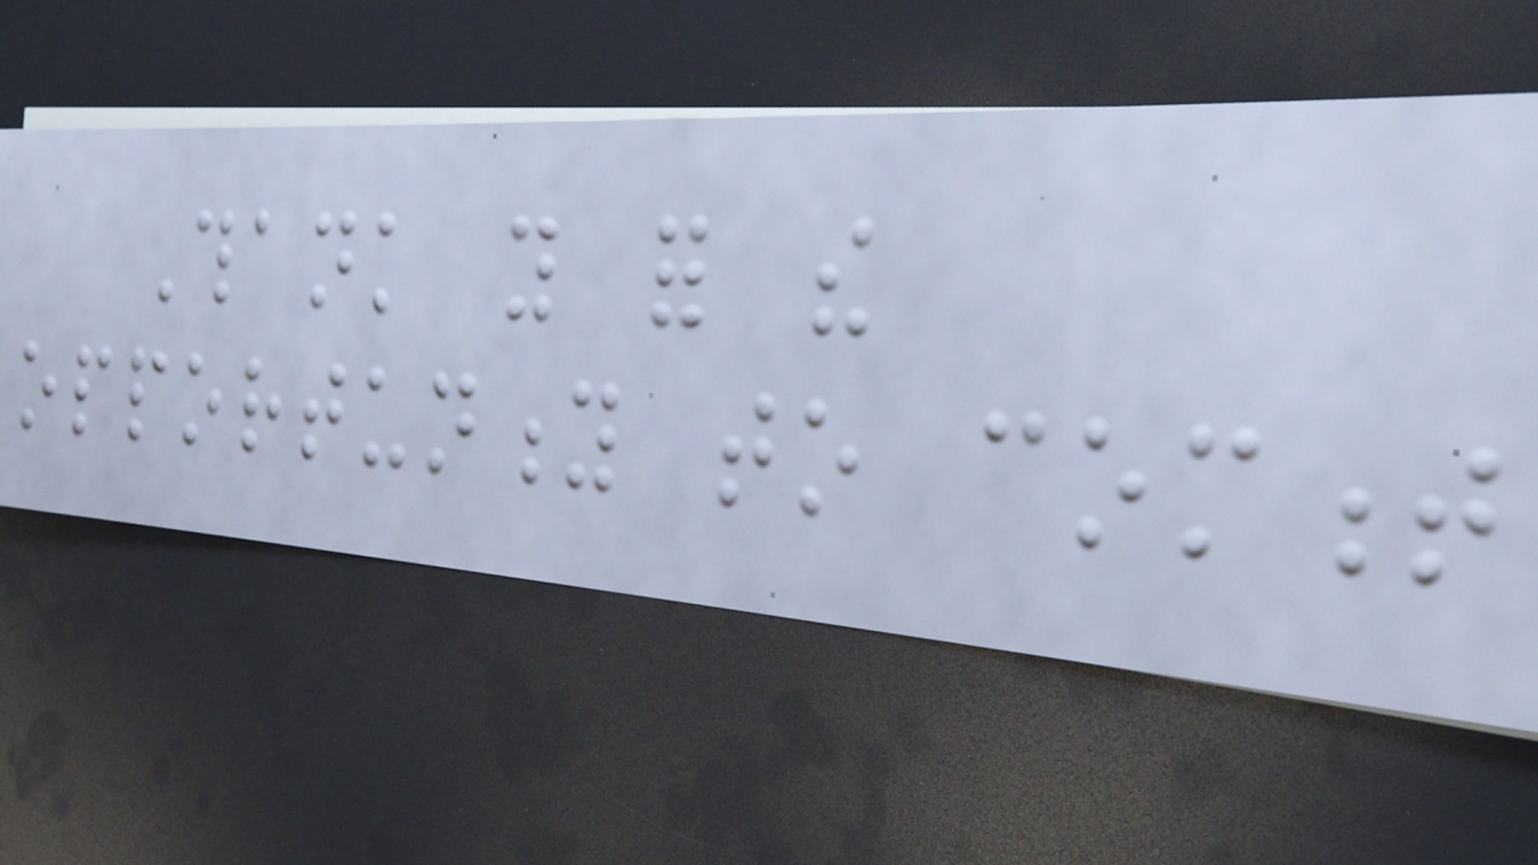Thank you for the
opportunity to comment
